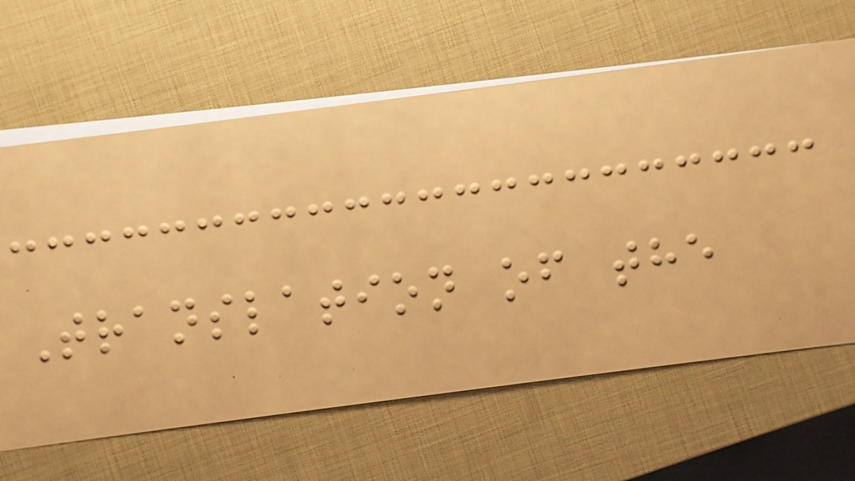Translation of the
